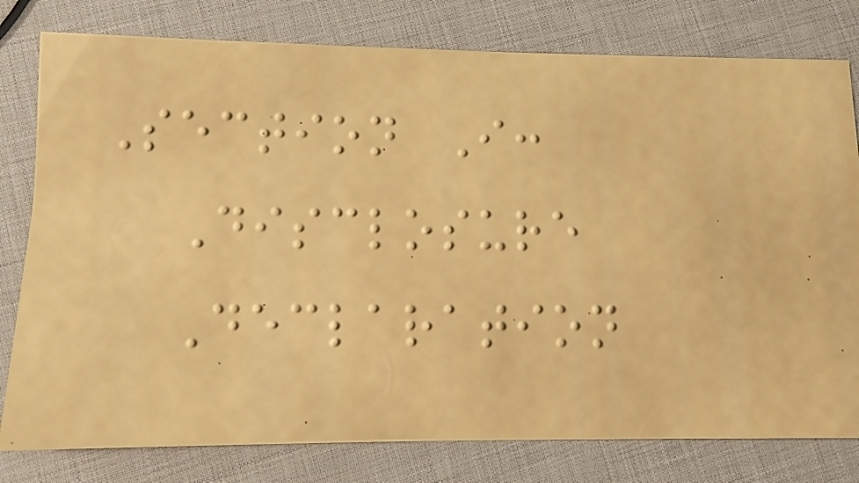Section I:
Disclosure
Declaration
